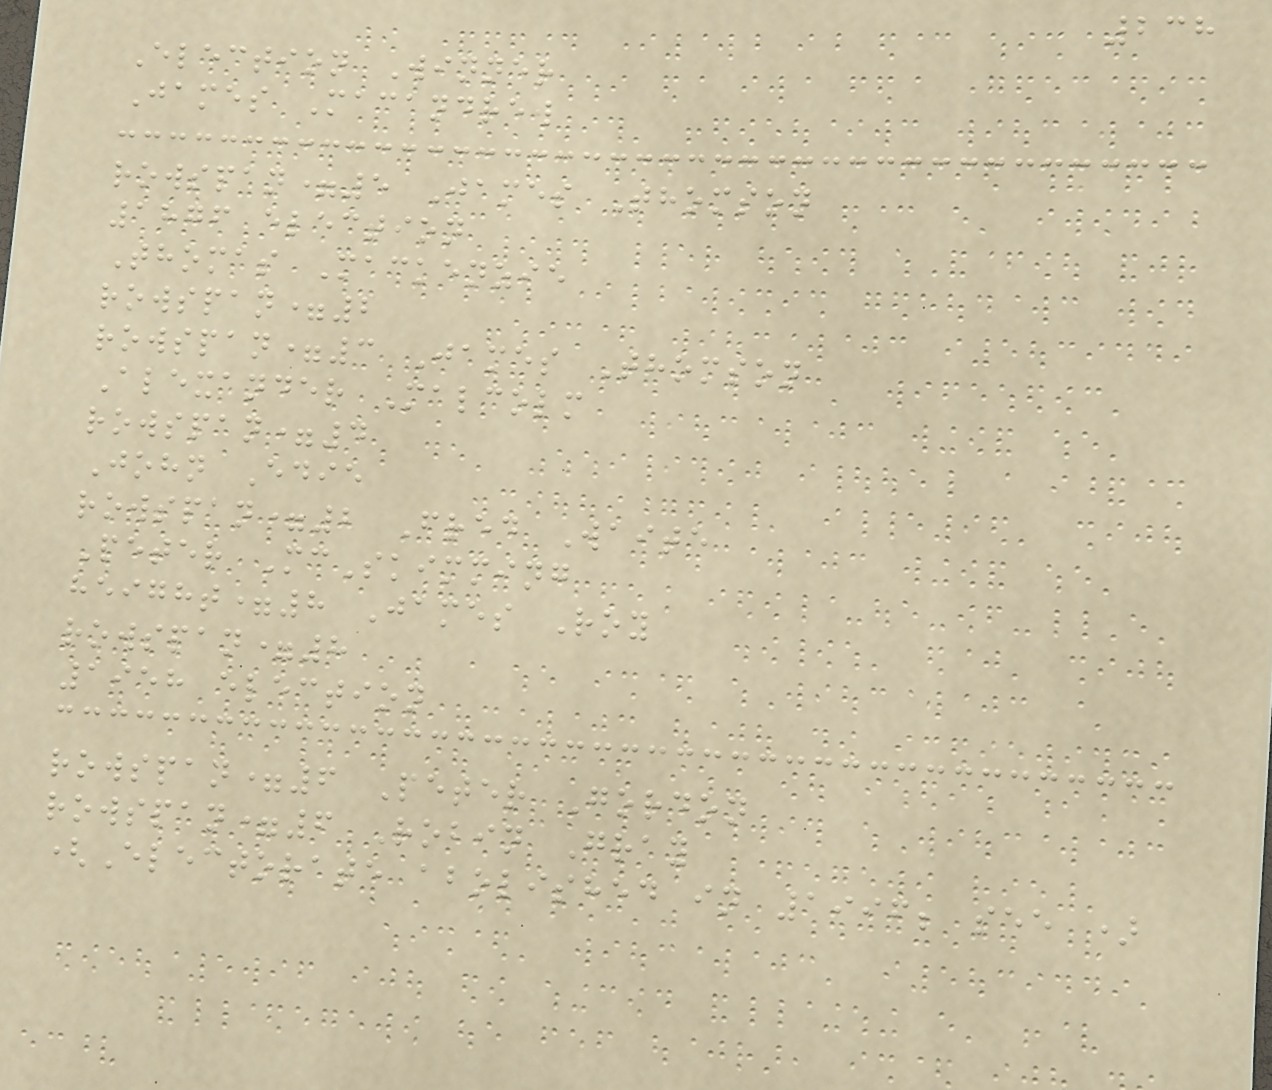238
Election Winner
James Macandrew
rowspan=5 James Thomson
1876 election
Thomas Mackenzie
rowspan=2
rowspan=3 James Thomson
Alexander Malcolm
rowspan=4
John Edie
rowspan=2 Fred Waite
Peter McSkimming
height=8 James Roy
rowspan=8
1958 election
rowspan=6 Peter Gordon
rowspan=6 Robin Gray
(Electorate abolished in 1996; see )
